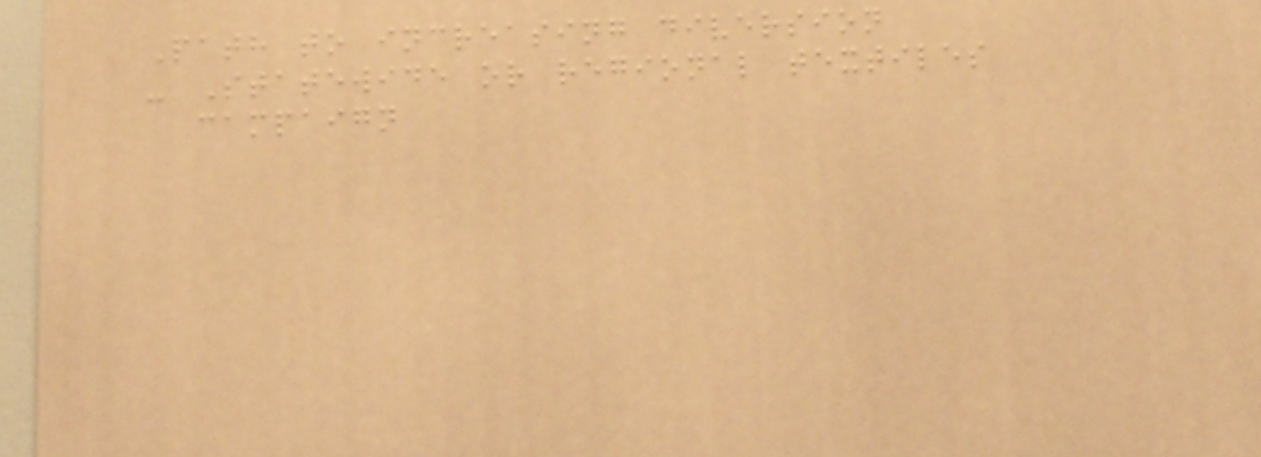Path to increasing diversion
- Statewide or regional textiles
campaign
